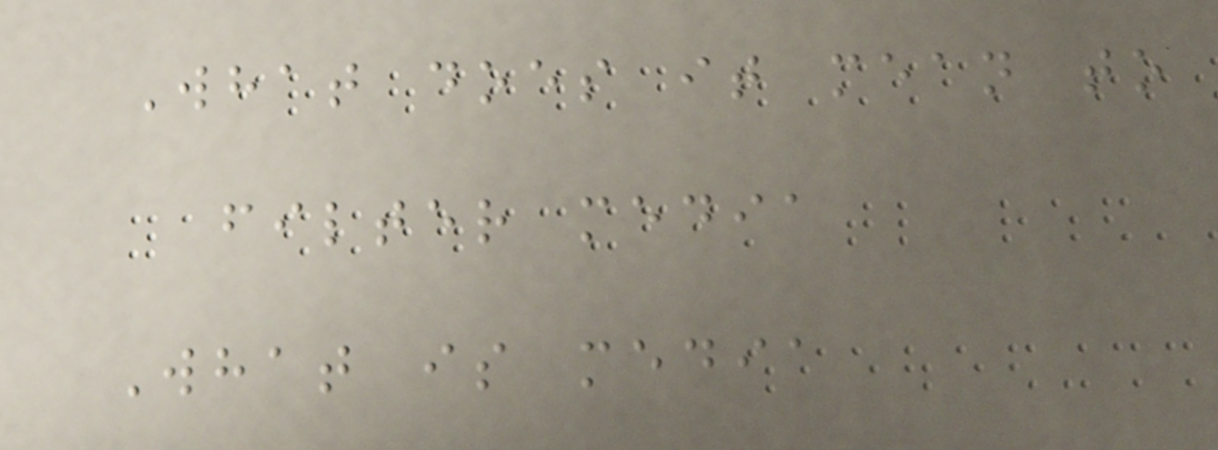What does it mean to
filter media
What is media
